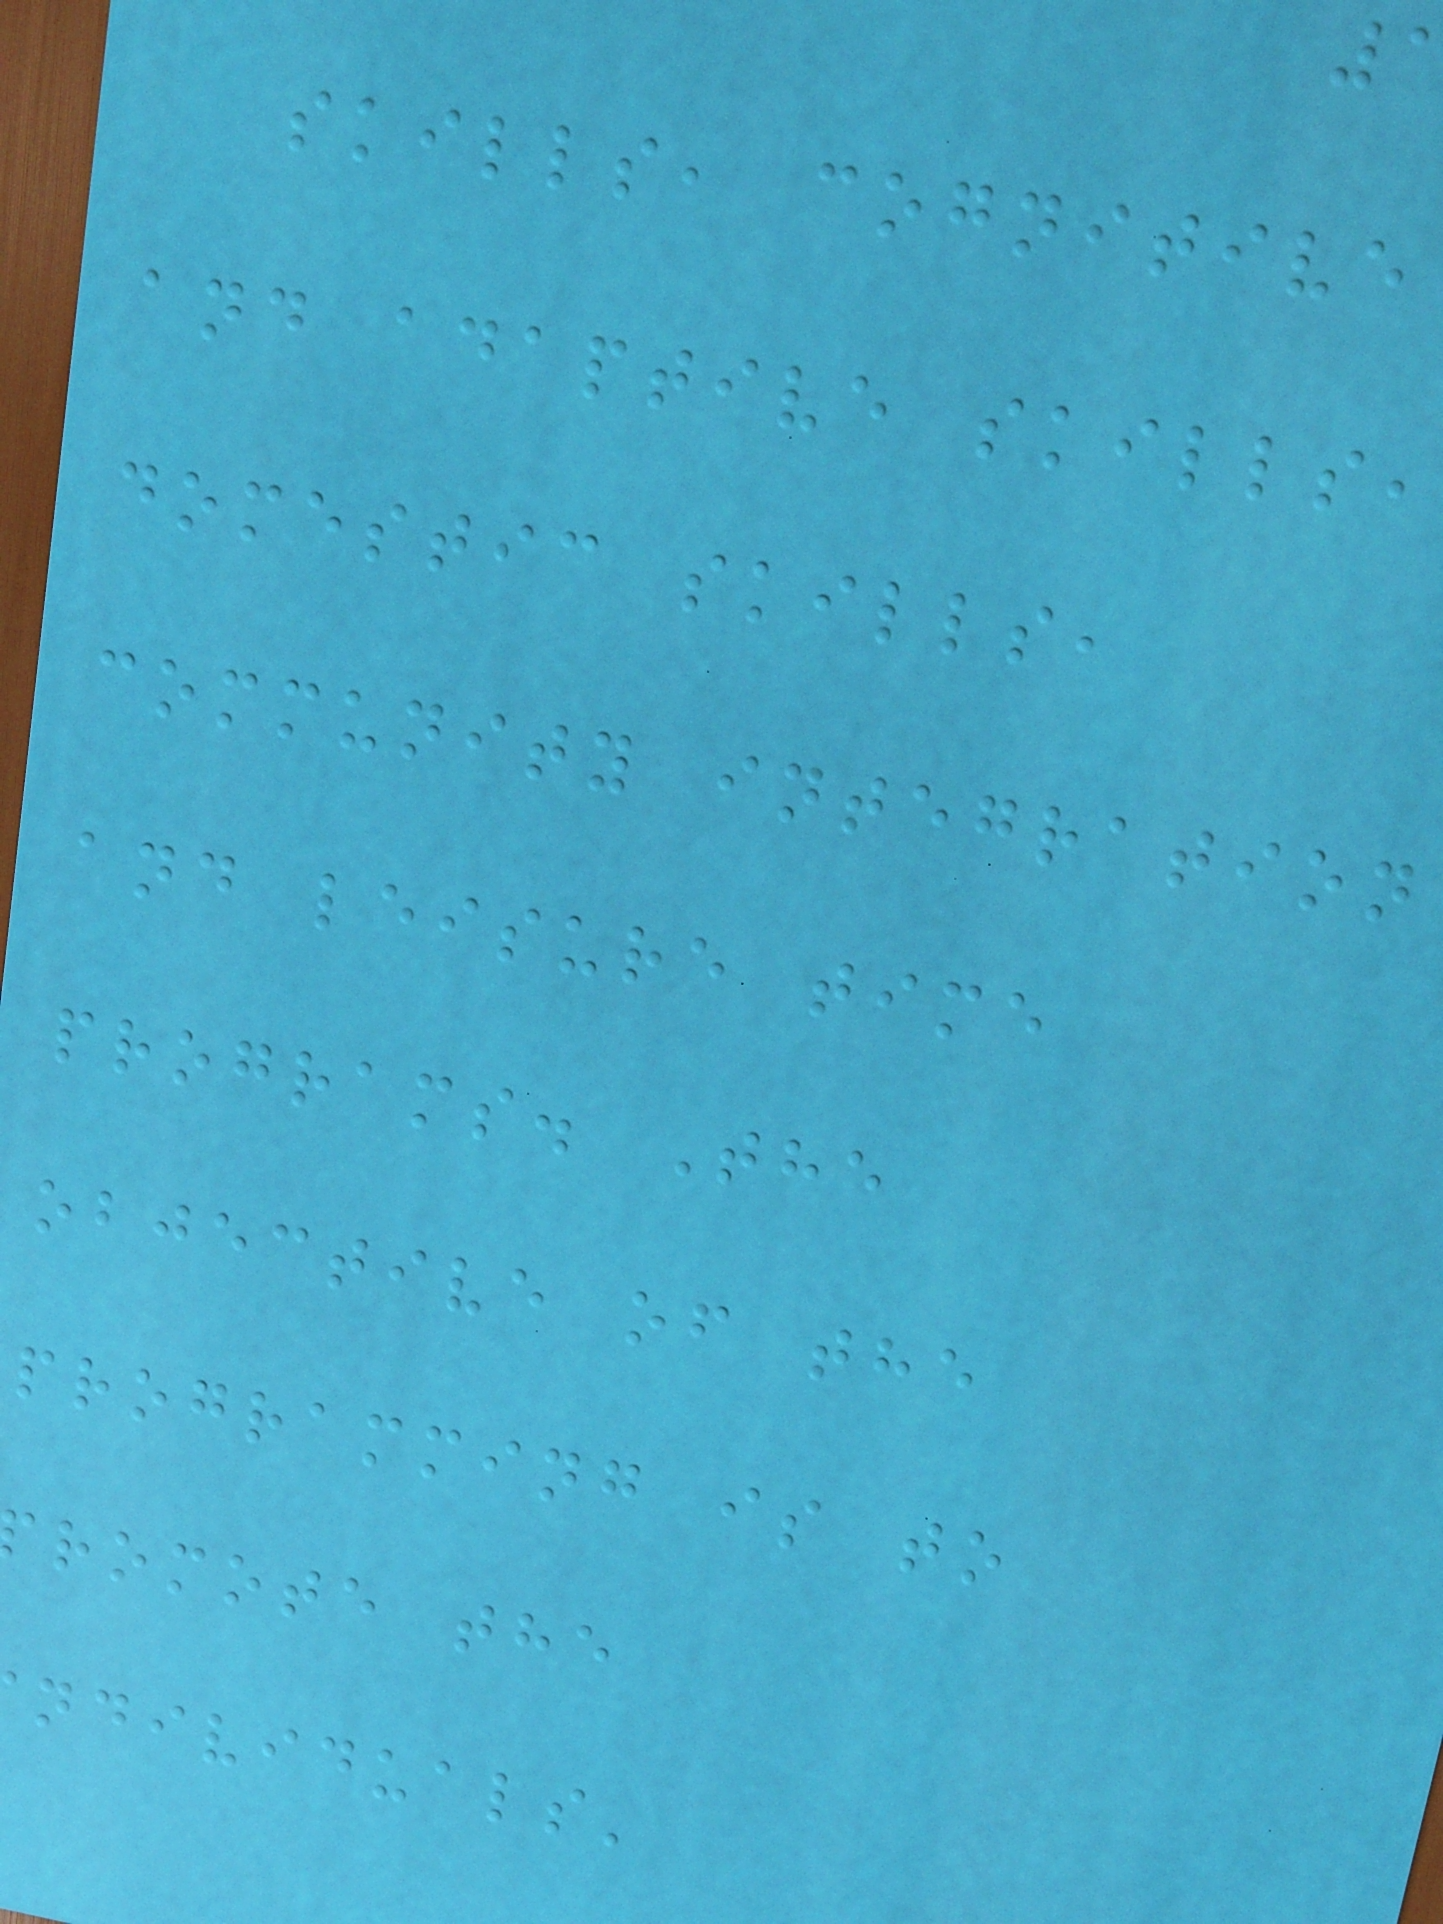skills, cognitive
and adaptive skills,
domestic skills,
community integration
and leisure time
programs. The
objective of the
programming is to
romote the
ndividuals'
